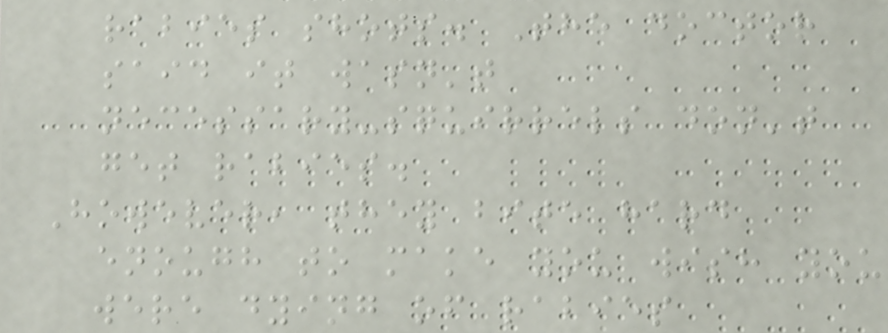rabies shots. The doctor
said it wasn't
necessary-squirrels don't
get rabies.
However, they bite hard
enough to make you wish you
were dying of rabies
